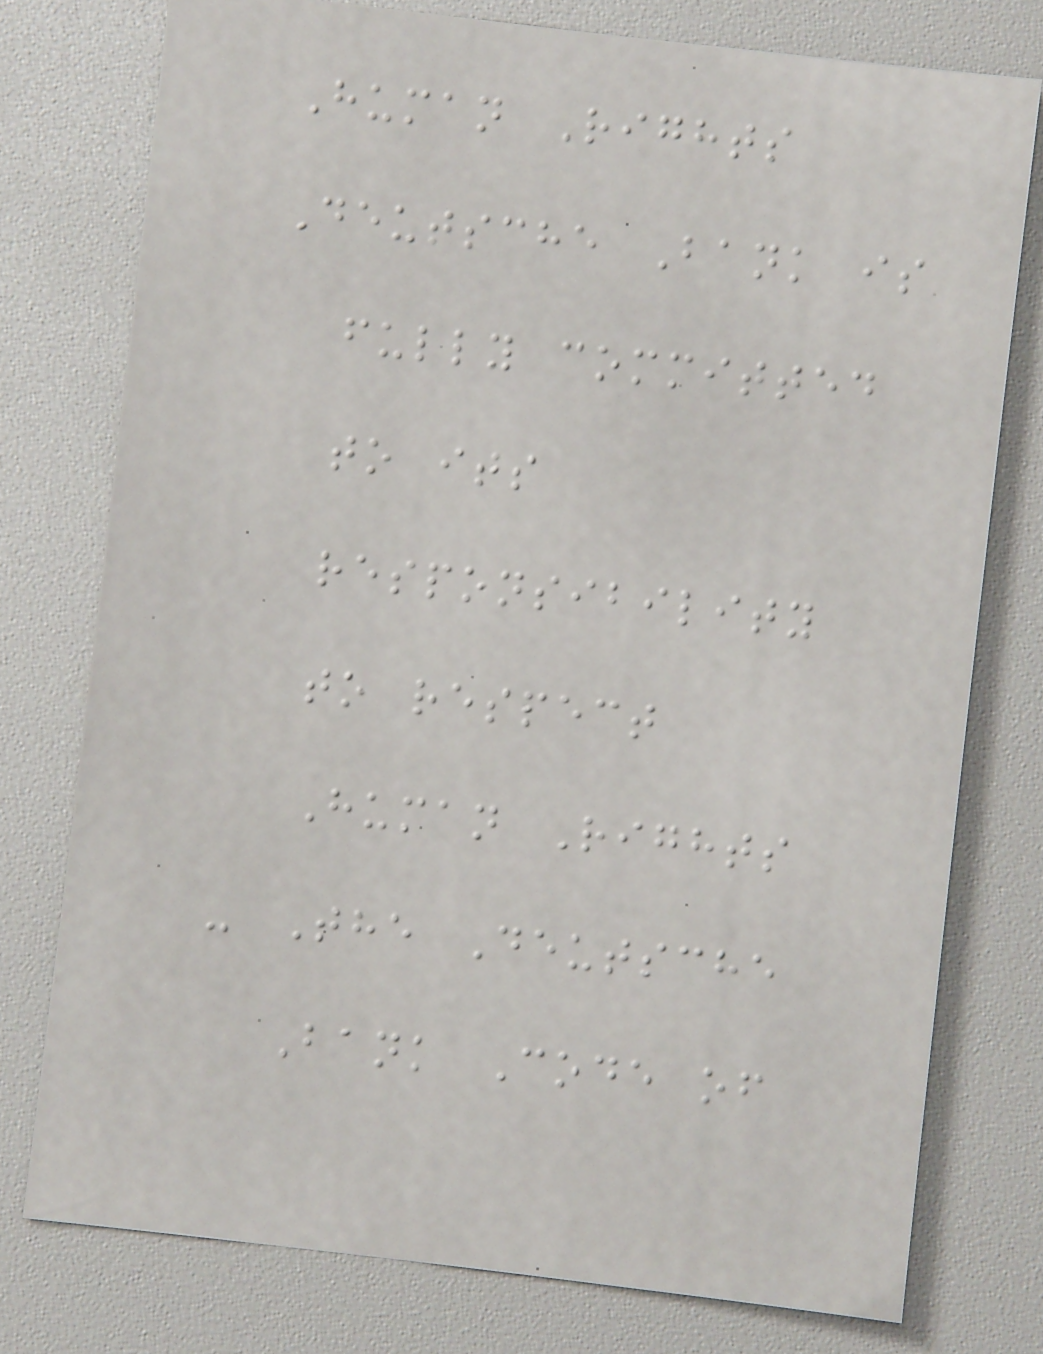Human Rights
Deutsche Bank is
fully committed
to its
responsibility
to respect
Human Rights
- The Deutsche
Bank Code of
